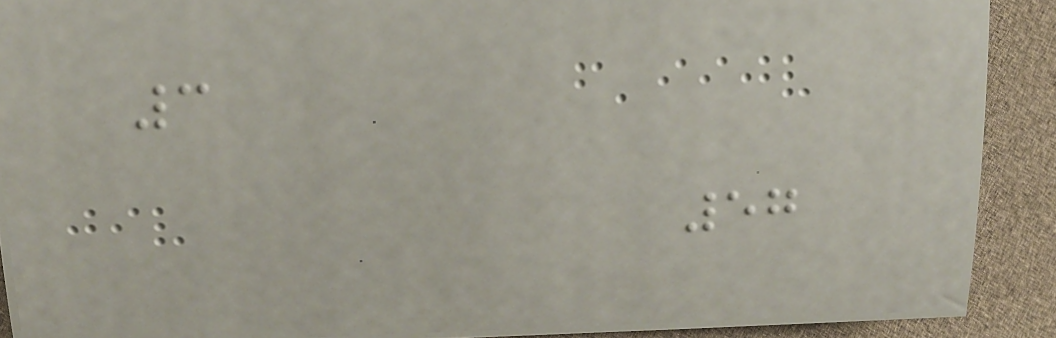3
57
